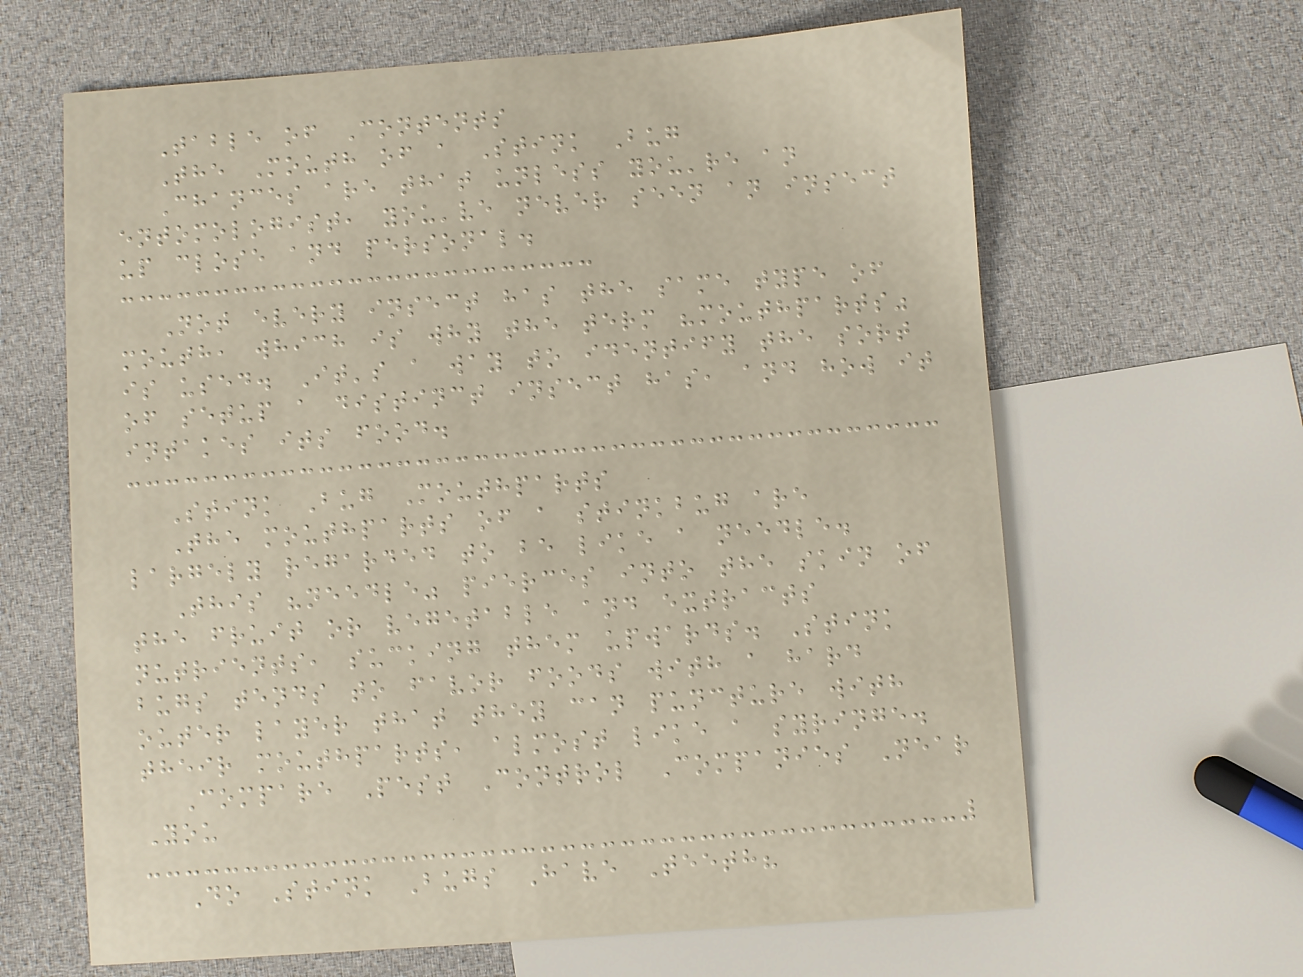Table of Contents
The Mouth of a Stink Bug
Chances are that unless you're an
entomologist, you've never seen an insect
up close and personal.
Not every insect has the same type of
mouth, which is why the term "mouthparts"
is used. It's a way to identify the sort
of setup a distinct insect has, and how it
intakes its food.
Stink Bug Mouthparts
The mouthparts of a stinkbug are
largely regarded to be like a needle.
This "needle" pierces into the skin of
the fruit or vegetable and extracts
nutrients, sucking them upwards. Stink
bugs tends to favor foods with a hard
outer layer that they can puncture with
their mouthparts, almost like a syringe.
Compare Pest Control Companies Near
You
Do Stink Bugs Have Teeth?
